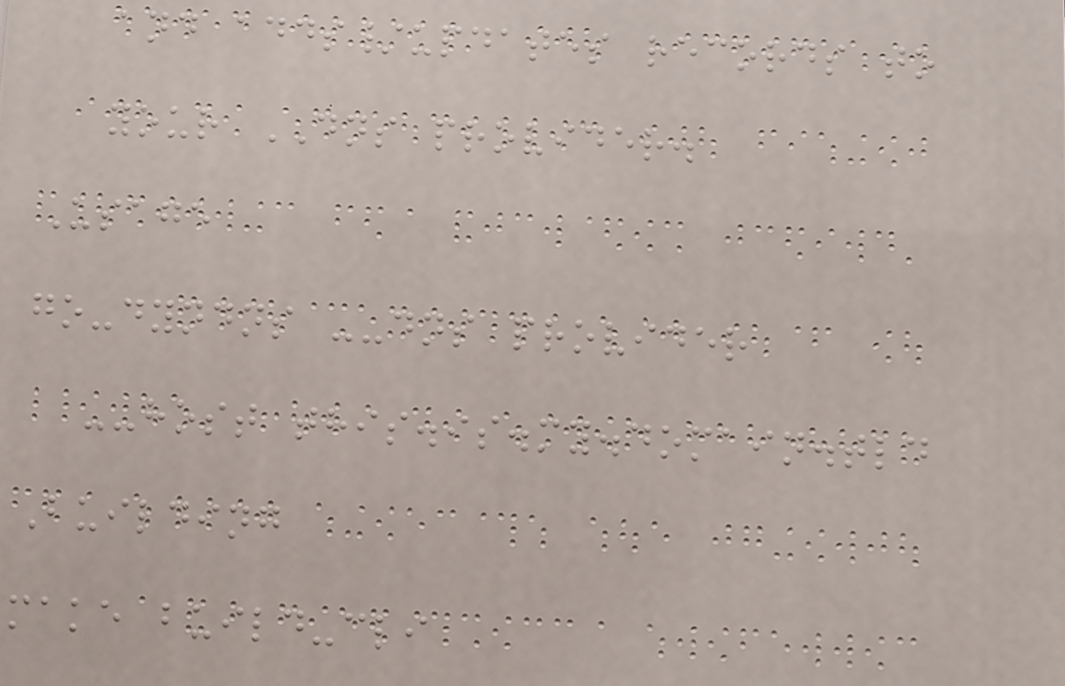and adds/updates records to
your DNS provider.
Usage
go-dyndns --dns provider
--host this.is.my.domain.tld
Building
make build-cli
